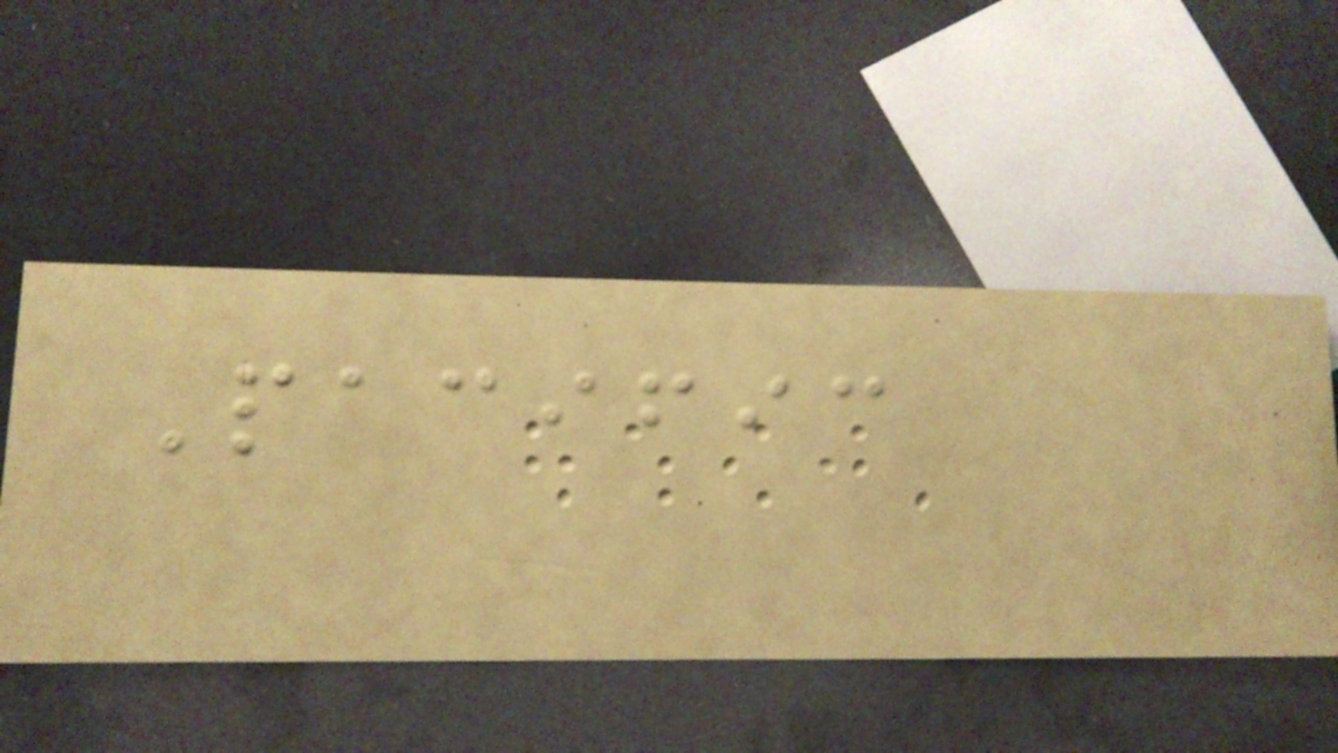Pacific
